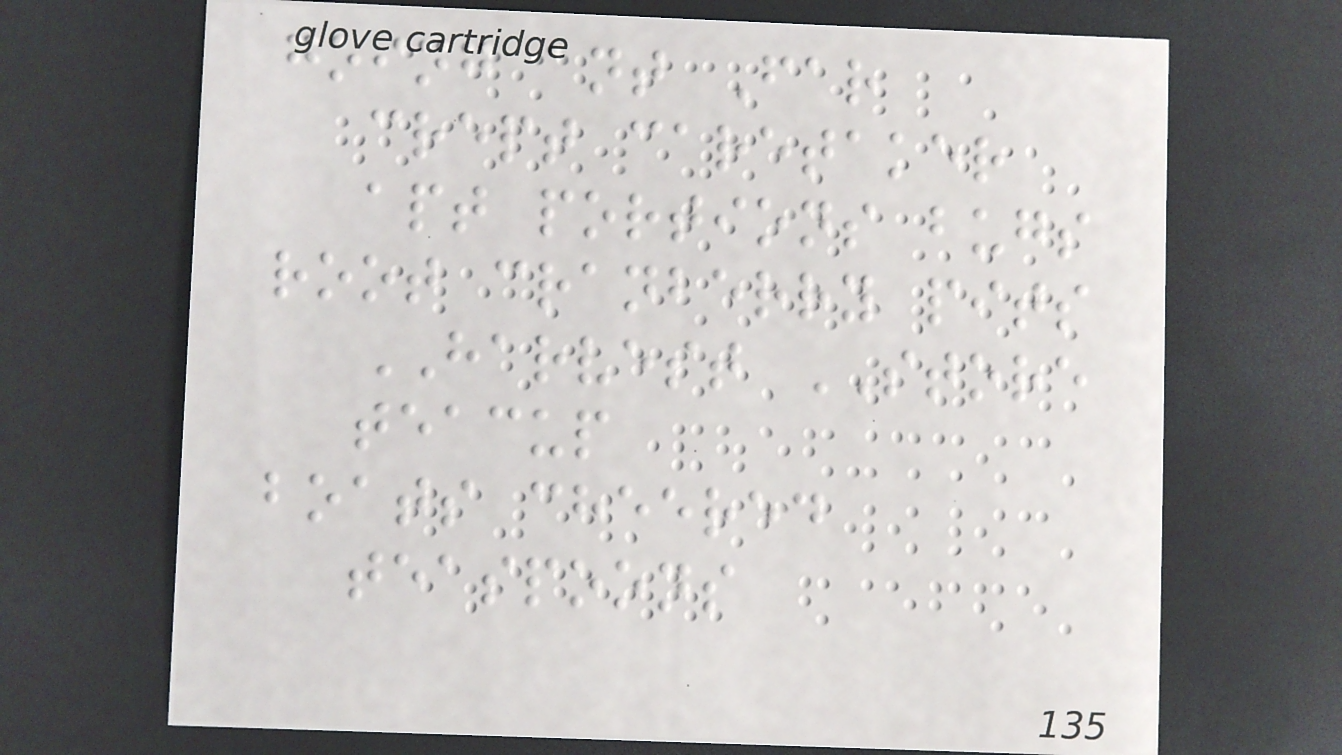going ant Far
crept caretaker
apt portions bugs
root cranberry pits
HARVEST STORE
teacup
boats cheered
teaspoons
